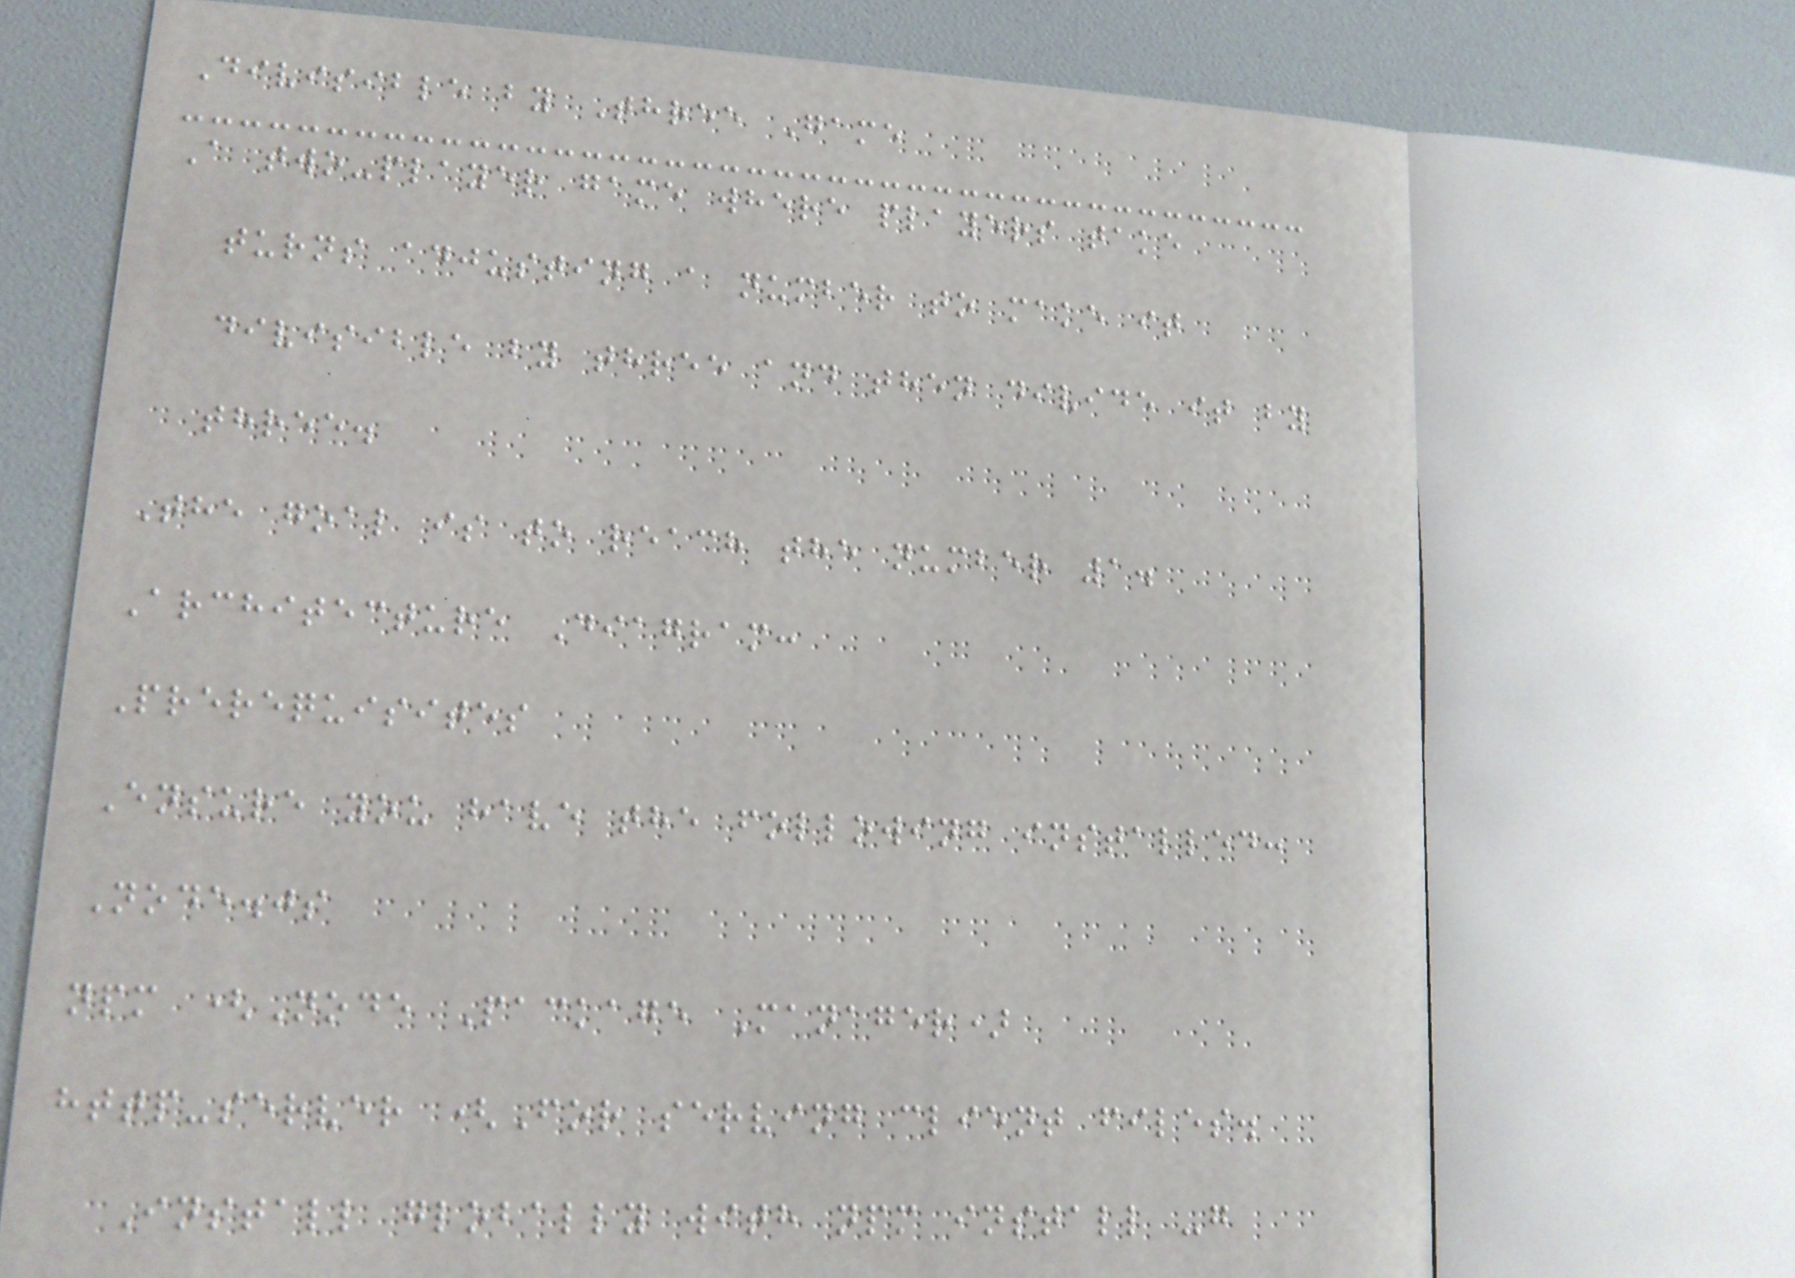Divisible by Three Game
A two-player game where players take
turns adjusting a number to make it
divisible by three and then divide it by
three.
The goal is to reach the number 1.
Architecture Diagram:
Prerequisites
Ensure you have the following installed:
Node.js
npm (Node Package Manager)
http-server (For serving client files.
Install globally with npm install -g
